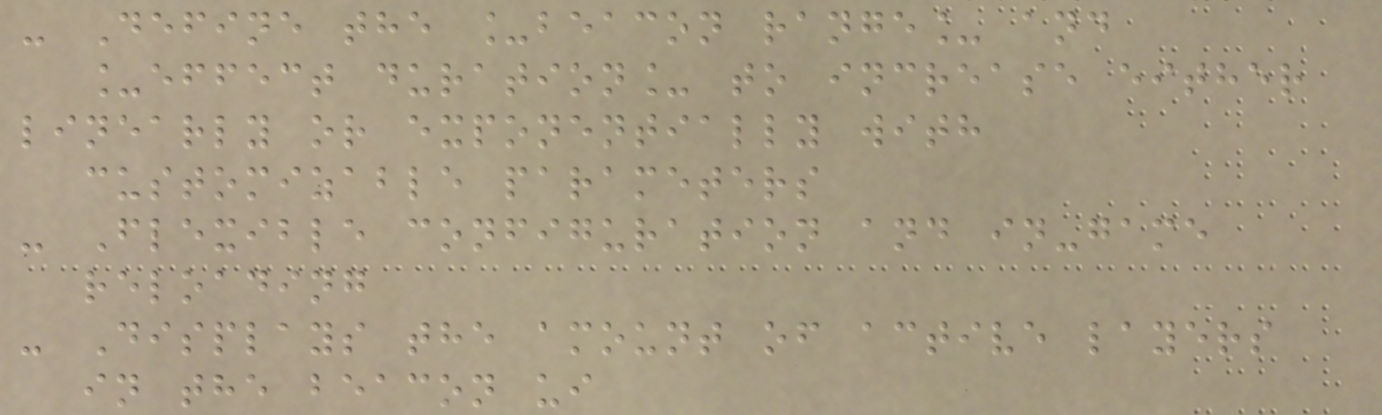- Define the _beacon range_ and
_effect duration_ to increase either
linearly or exponentially with
customizable parameters
- Flexible configuration and in-game
reloading
- Displays the amount of active layers
in the beacon ui
